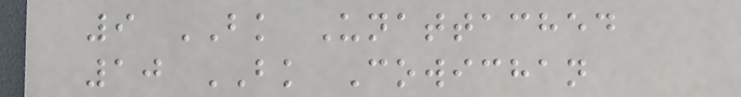9 BK Unattached
10 BK Cowichan
